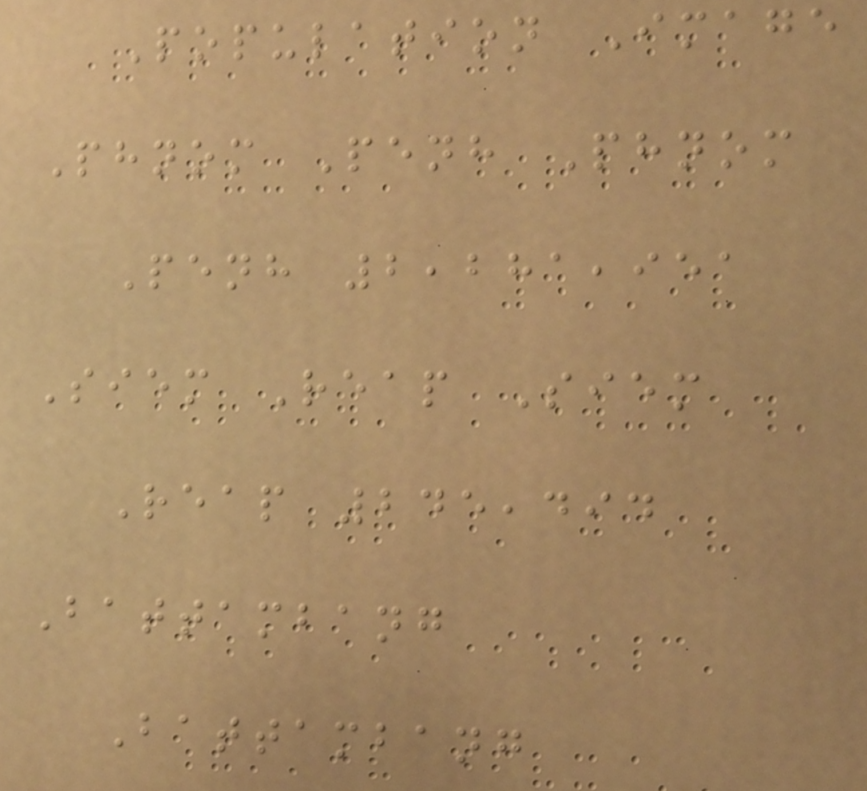Population Image
Phnom Penh Phnom
Penh 2,281,951
Siem Reap Siem
Reap 245,494
Battambang
Battambang
